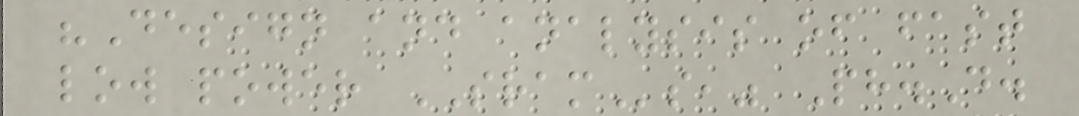"Design and analysis of fast
low power SRAMs," Ph.D.
